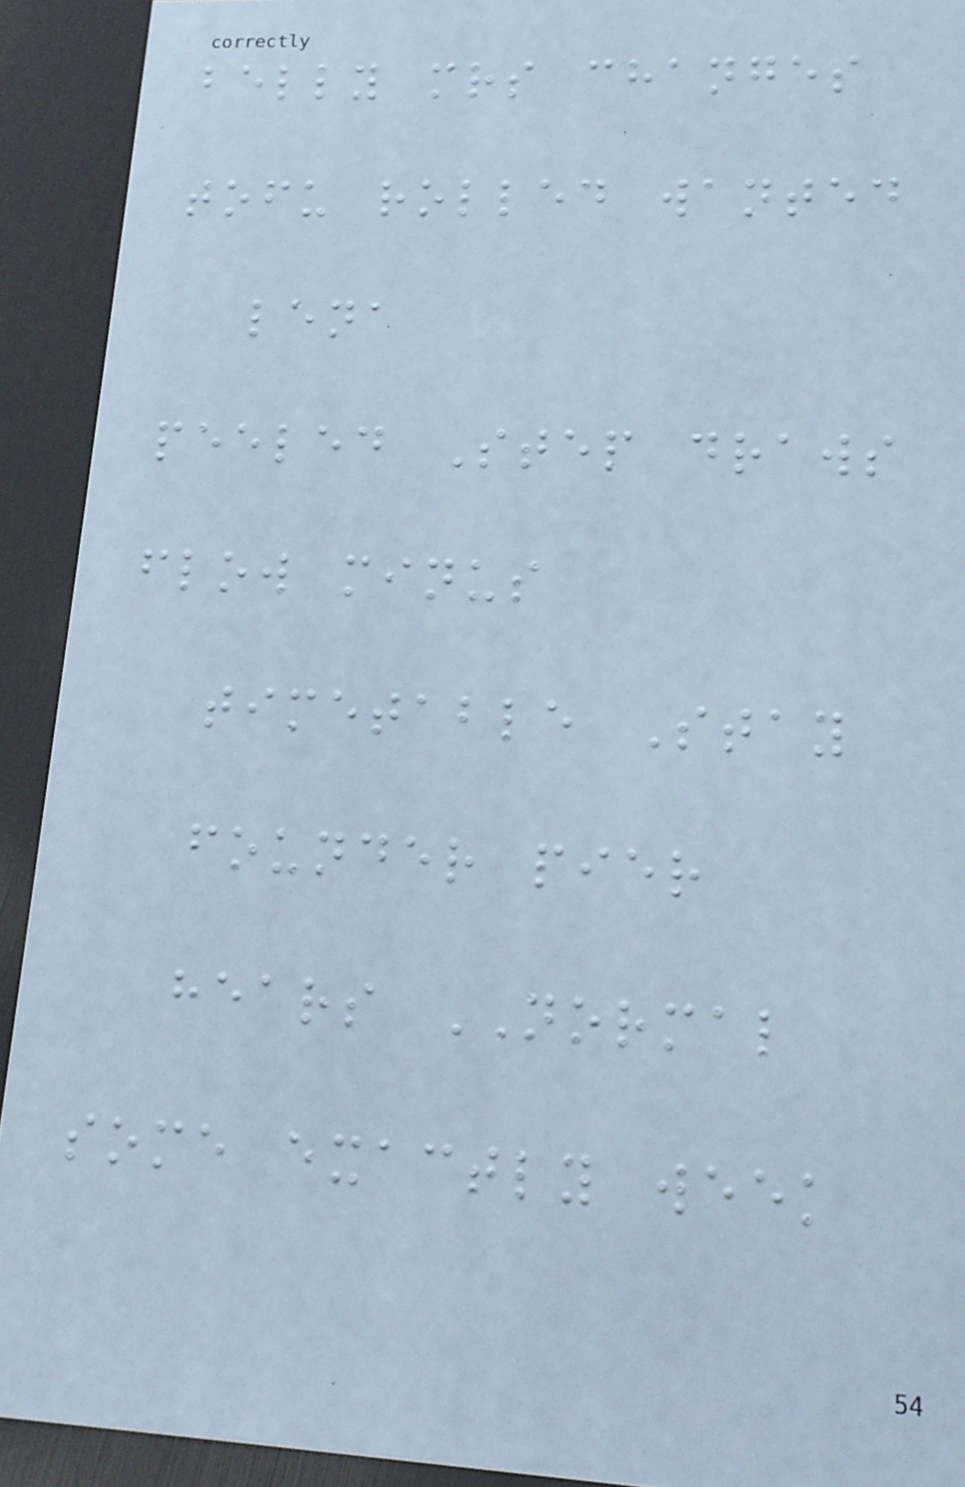belly mrs changes
tofu rolled wanted
lena
peeled Step draws
flow minus
timetable Stay
founder pier
hears NORMAL
some exactly week
